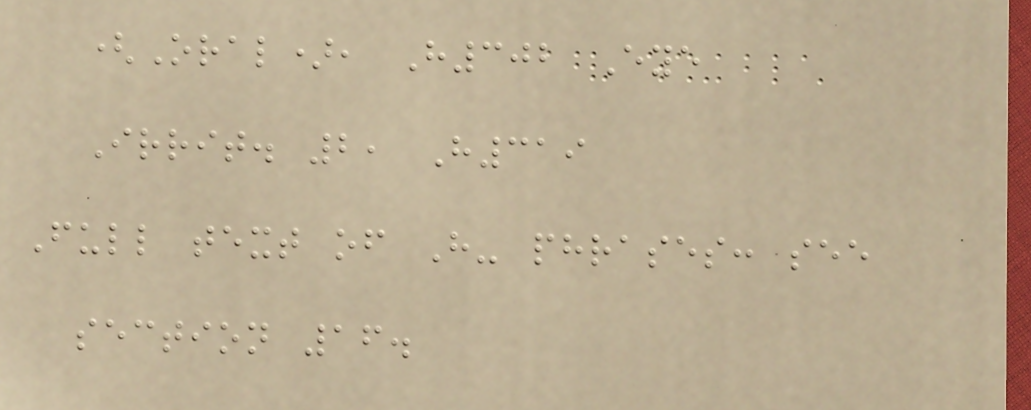(Oral), H302 Eye
Irrit. 2, H319
Full text of H- phrases: see
section 16.
